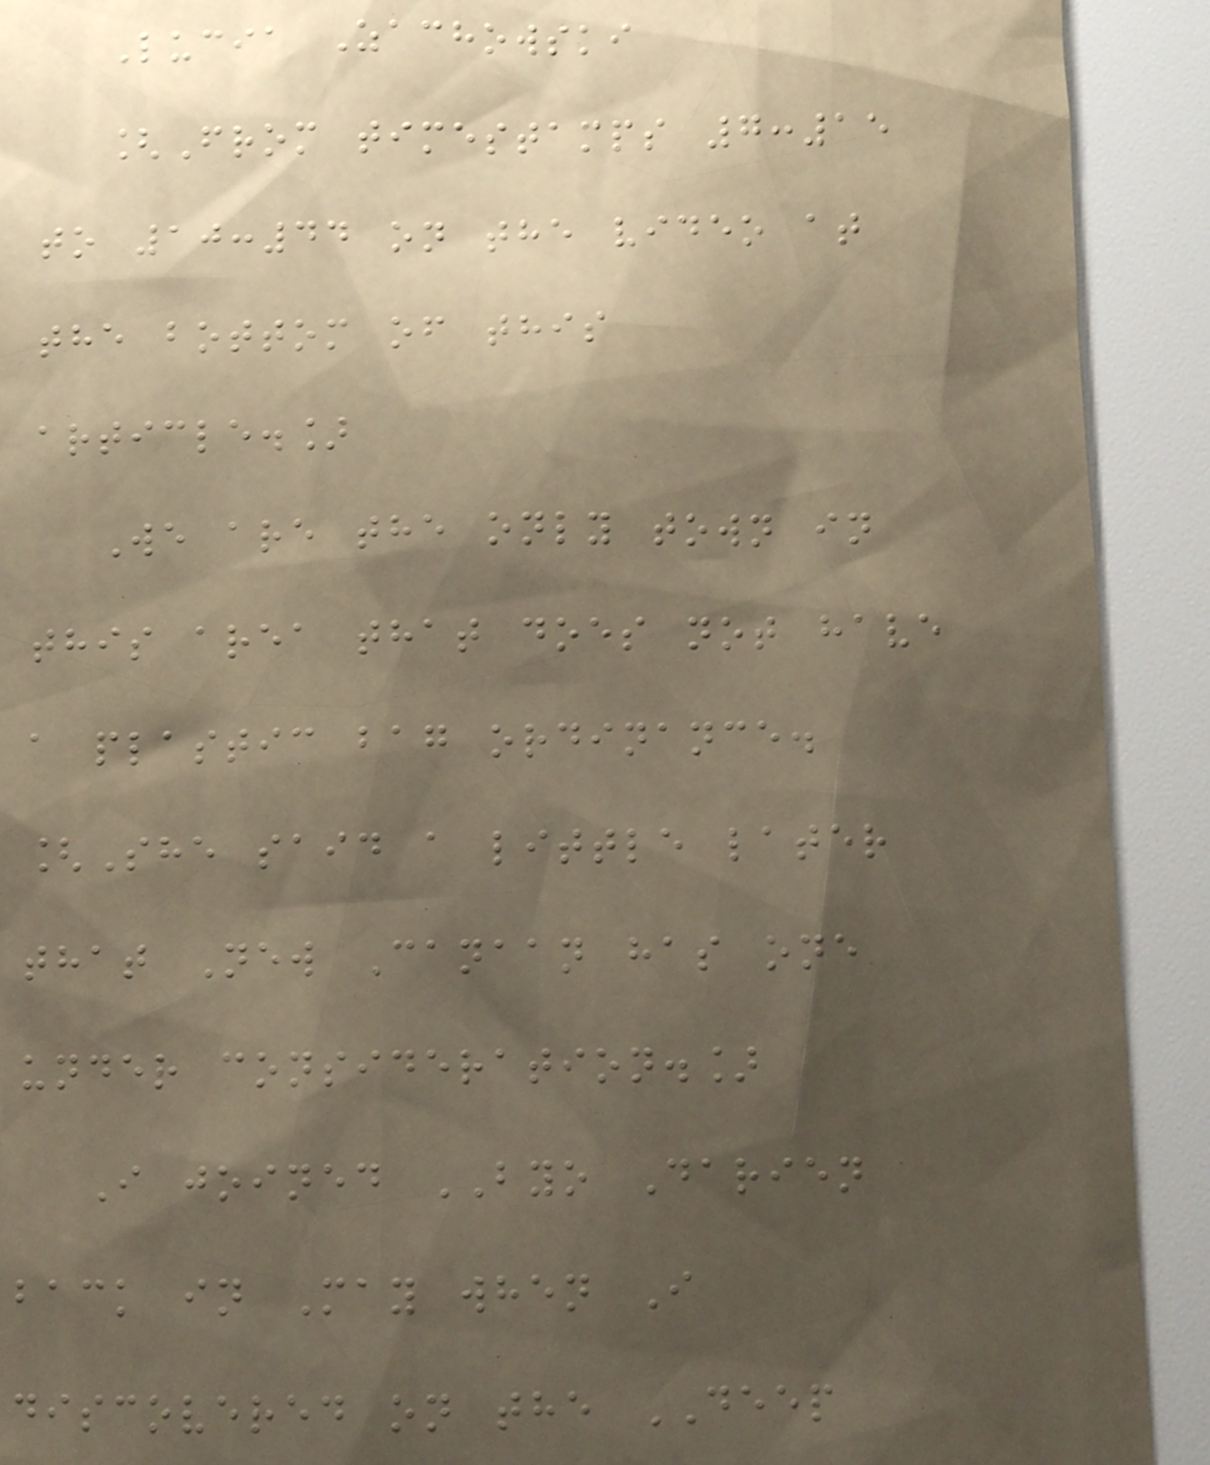Lucia Zachowski
[From timestamps 7:15
to 10:44 on the video at
the bottom of this
article.]
We are the only town in
this area that does not have
a plastic bag ordinance.
[She said a little later
that New Canaan has one
under consideration.]
I joined BYO Darien
back in May when I
discovered on the DEEP
